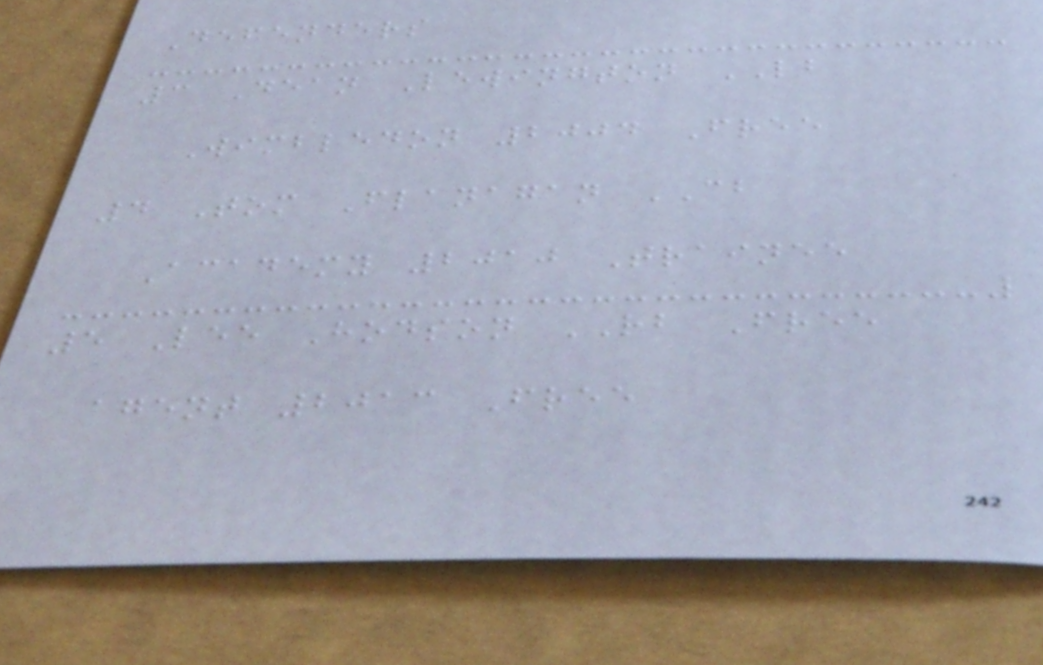Defenders
3 Dean Lewington LB
Wimbledon 2004 Free
4 Tom Flanagan CB
Academy 2010 Trainee
5 Lee Hodson RB Free
agent 2013 Free
